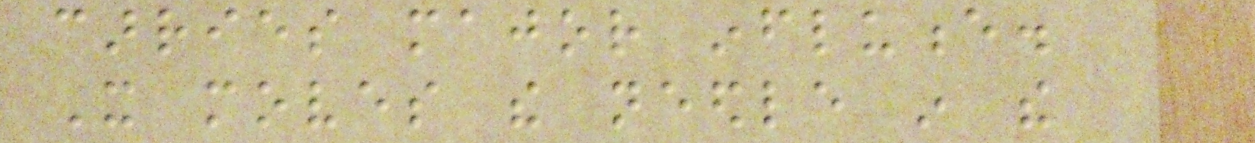carries major influence.
It moves the needle in the
